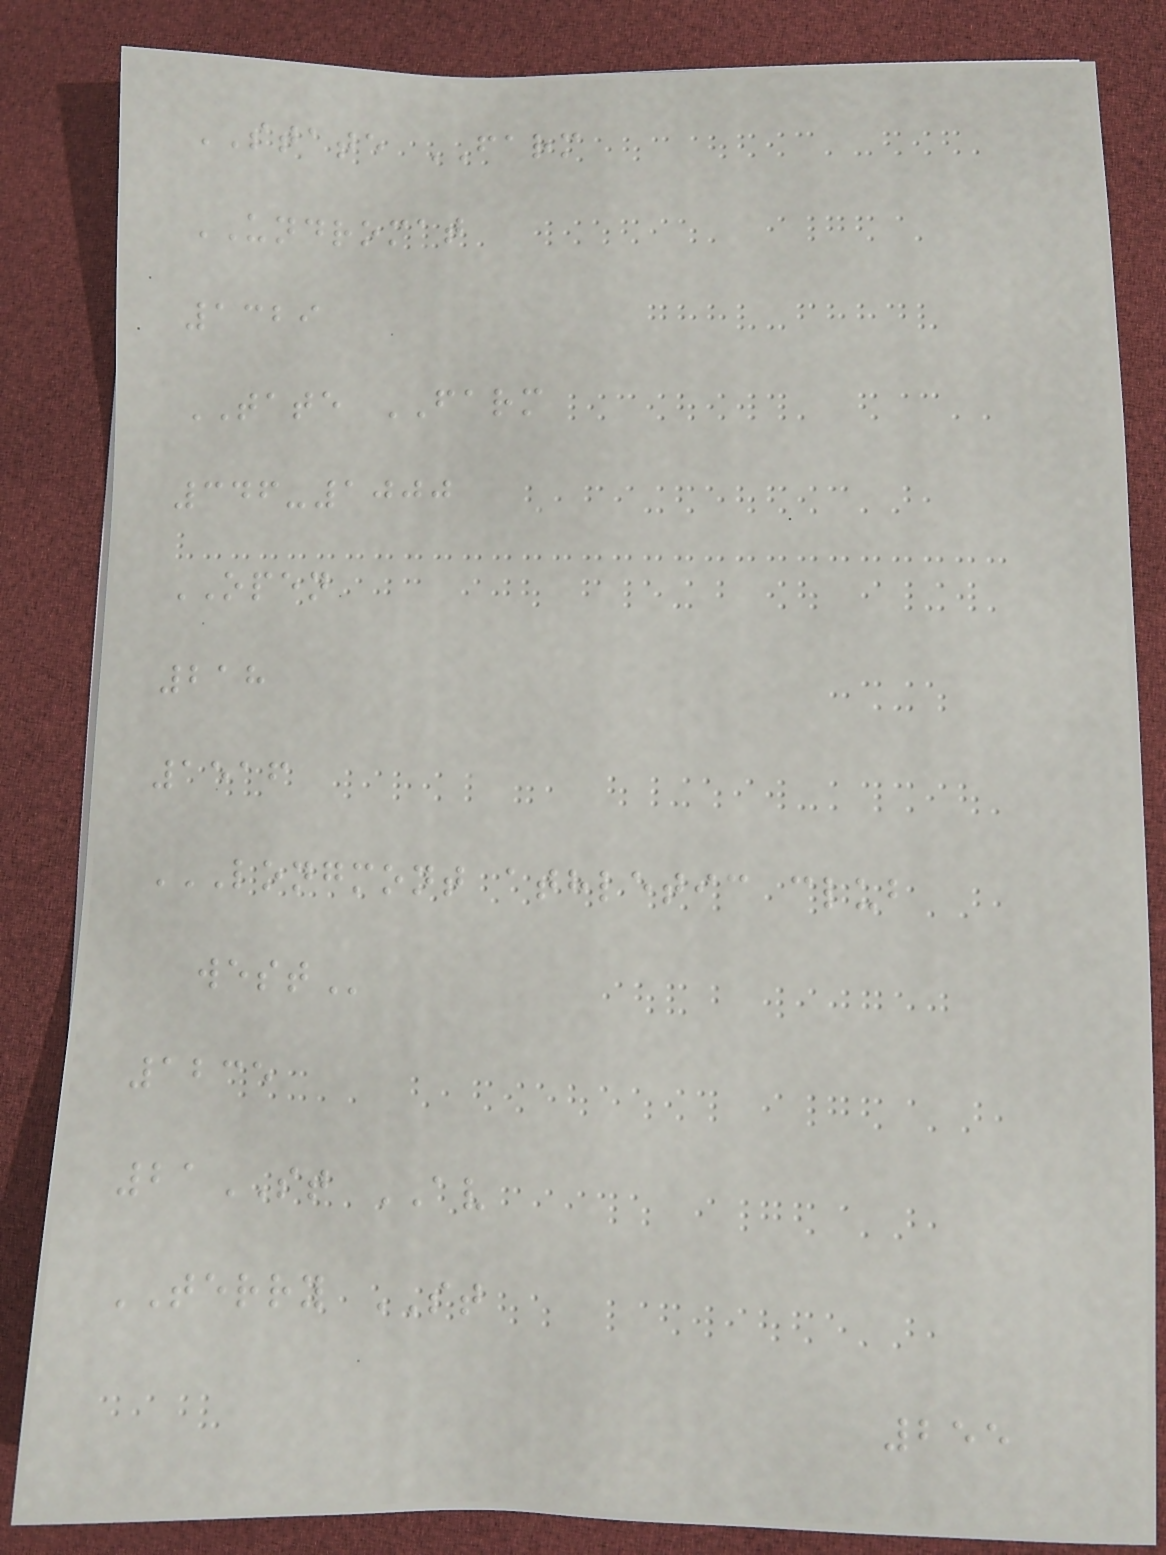STATE FARM
UNDROMAT
1329
TATE FARM
346-1000
OPEN
218
1516
LONGMONT ATHLETIC CLUB
WEST
1235
21ST AV
TERRY ST
255
